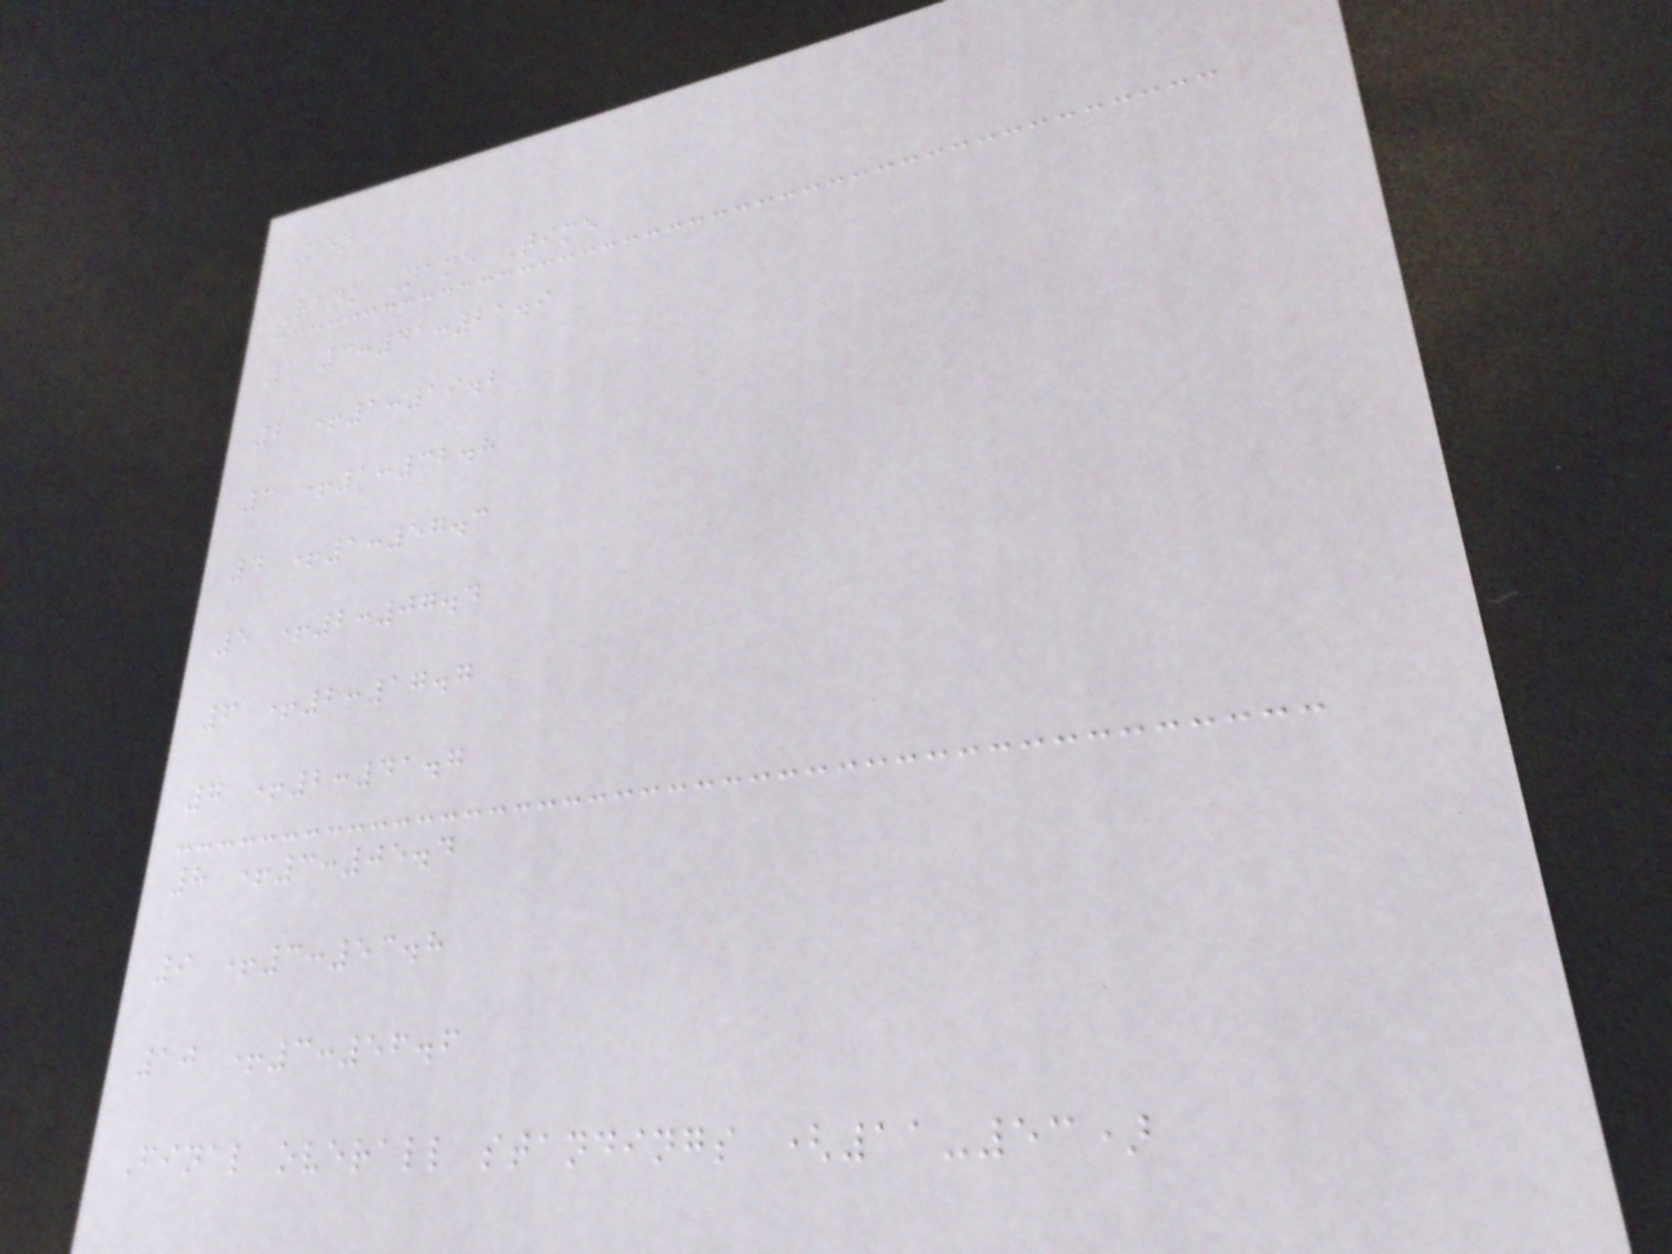Men
Rank Name Time
1 3:41:21.9
2 +1:19.2
3 +1:32.8
4 +1:57.3
5 +2:07.4
6 +2:17.7
7 +2:41.7
8 +3:05.4
9 +3:53.8
10 +3:56.6
Final overall standings (11-53)
